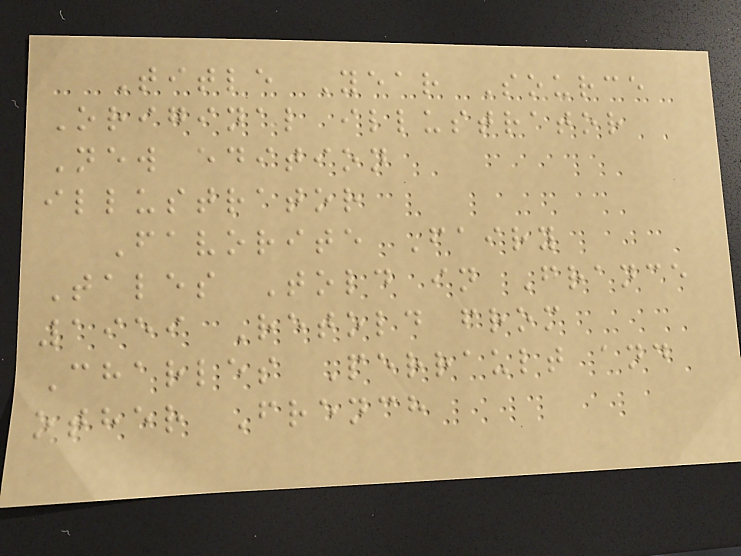Title Year Source
Original illustrator
New edition
illustrator
Favorite Fairy
Tales Told in France
1959 Retold from
Charles Perrault and
other French
